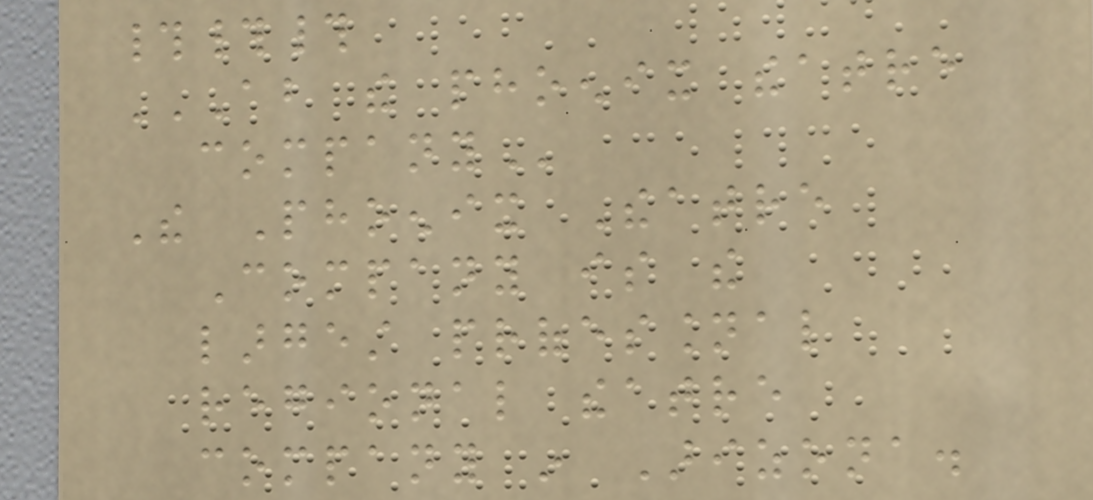###
ABOUT THE PHOENIX THEATRE
COMPANY
The Phoenix Theatre
Company is the
largest professional
regional theatre
company in Arizona.
